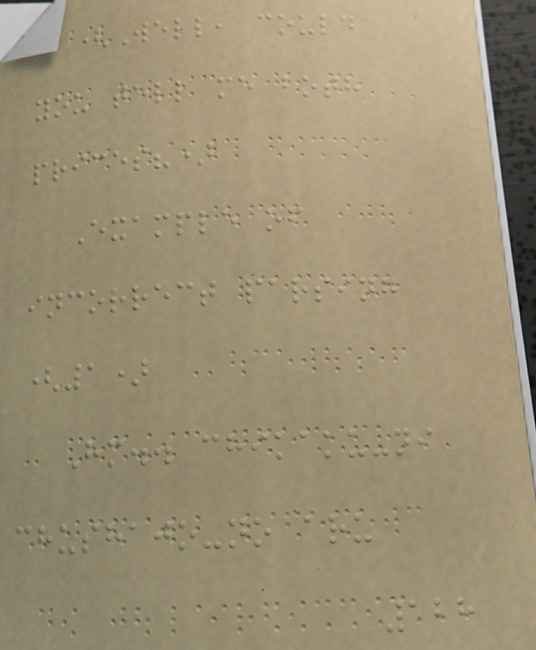(Well, could
you tell me both
prices?)
Example of
incorrect parsing
(1)
Hm.. chikaku-ni
chushajo-no aru
128
